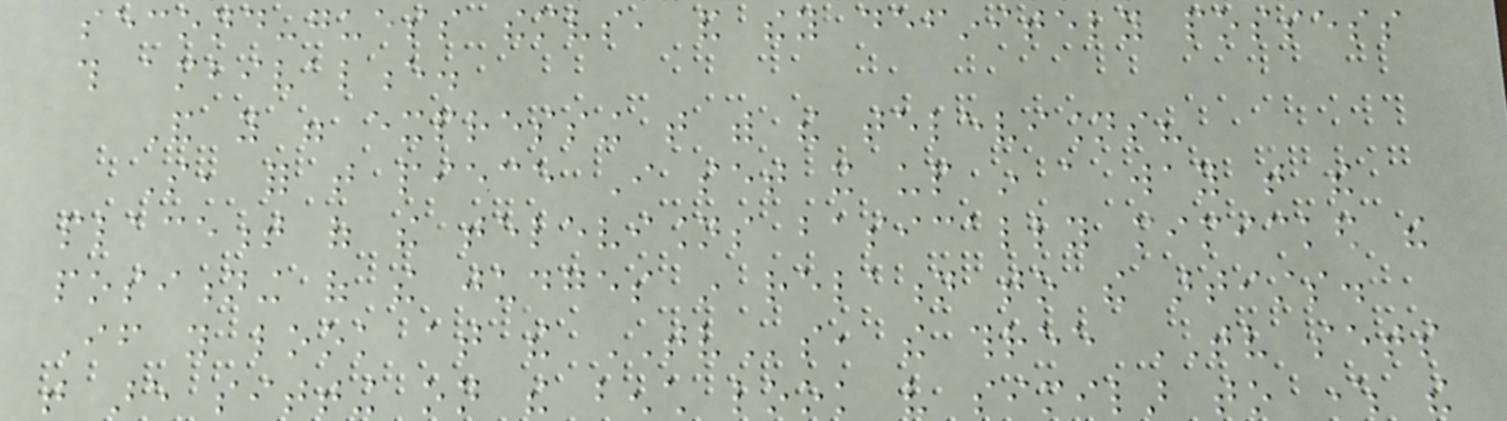second-guess themselves, and they definitely possess
this ambivalence.
And you were expressing that with the televisions?
So, for that piece I set it up in a way that the
placement of the televisions basically mimicked the
positioning of the judges in relation to the artists.
If you look at the TVs, the three TV sets
that are sitting on the bench look very similar to where the
